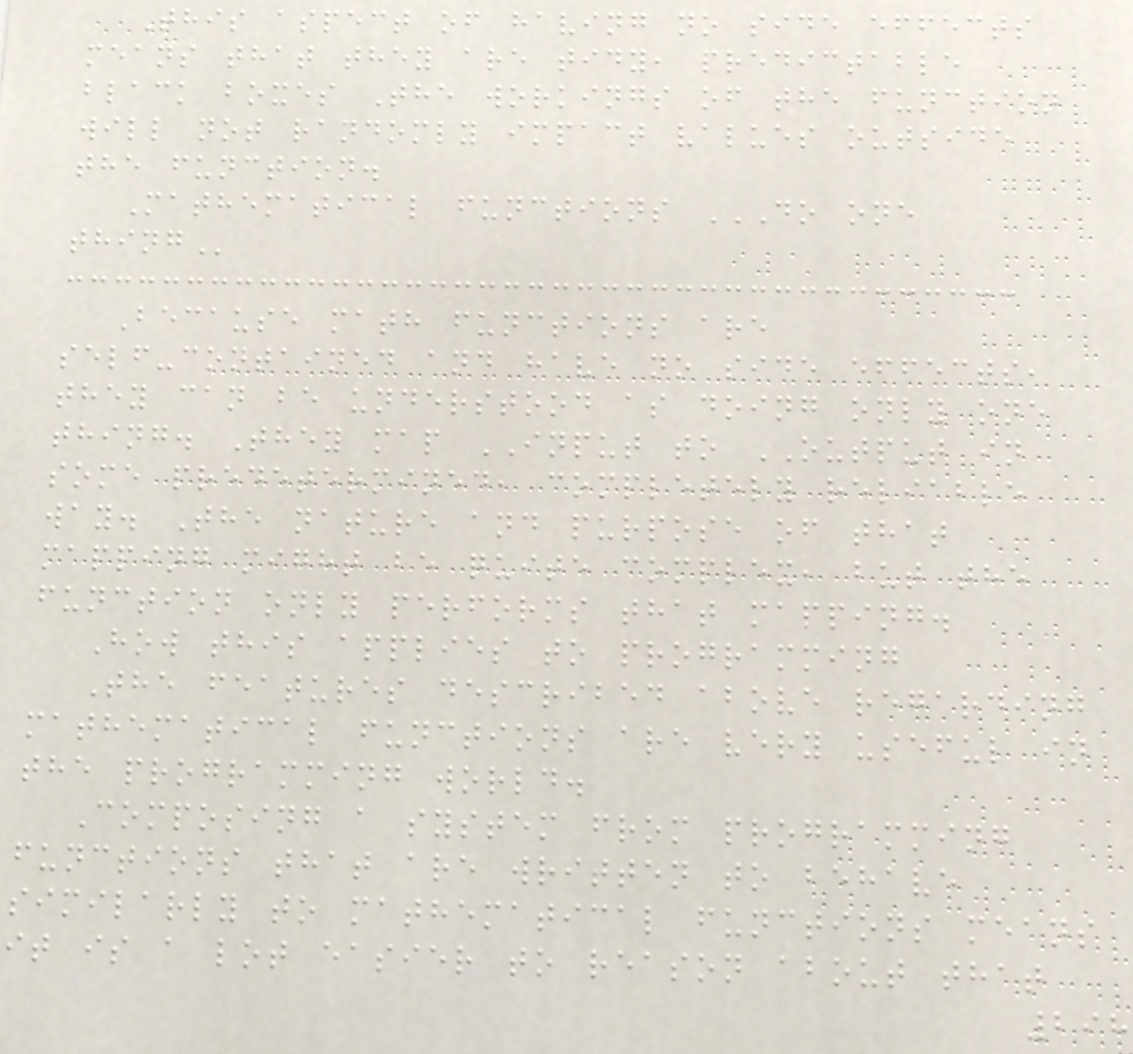This aspect of having no side effects
means that they are tidy, predictable
black boxes The workings of the function
will not randomly impact values outside
the function.
Mathematical functions DO ONE
THING
Because math functions are
self-contained and have no side effects,
they can be understood as doing only one
thing. They map INPUT to OUTPUT in
some predetermined, completely reliable
way. The nature and purpose of that
mapping might be quite complex, but the
function only performs that mapping.
How this applies to programming
The features described above regarding
mathematical functions are very useful in
the programming world.
Composing a system from programming
functions that are written to behave
similarly to mathematical functions means
it is a lot easier to reason about that
298
